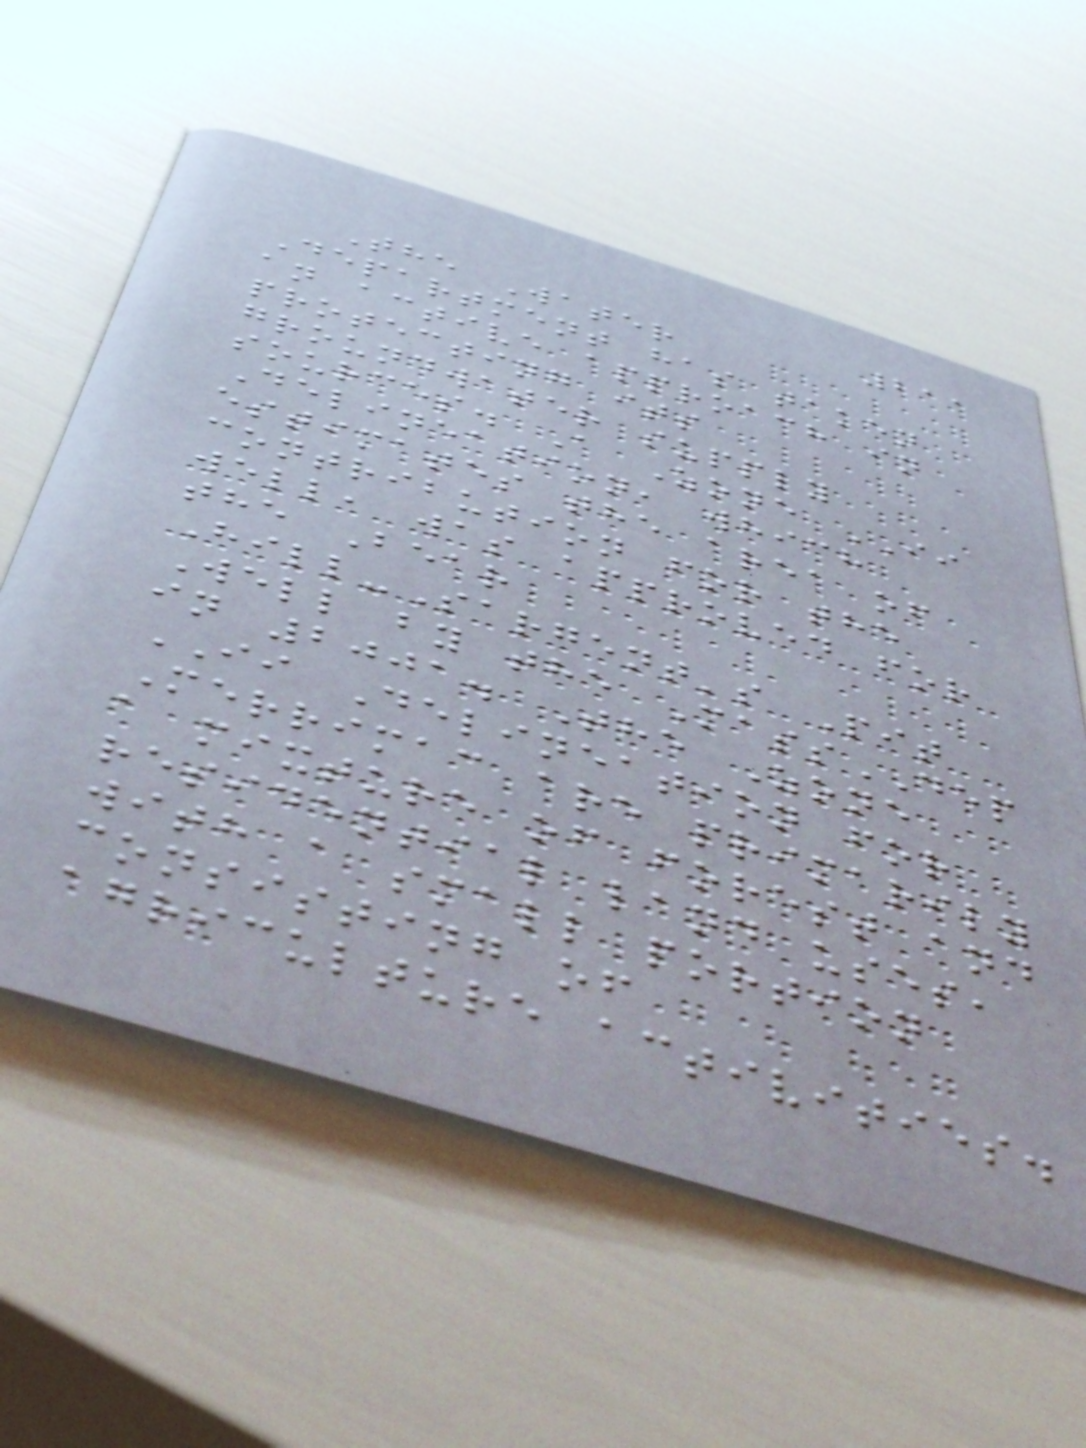211
The Water
Department has taken
an active approach in
protecting its
groundwater supply
sources. A Zone II
Delineation, which
estimates the area of
contribution for the
well, was approved for
the Bear
Hill-Sargent's Pit
Well by the MassDEP
in 2001. The Zone
II Delineation for
Merrimac are primarily
a mixture of forest and
residential land uses,
with a small portion
consisting of
agriculture activities.
